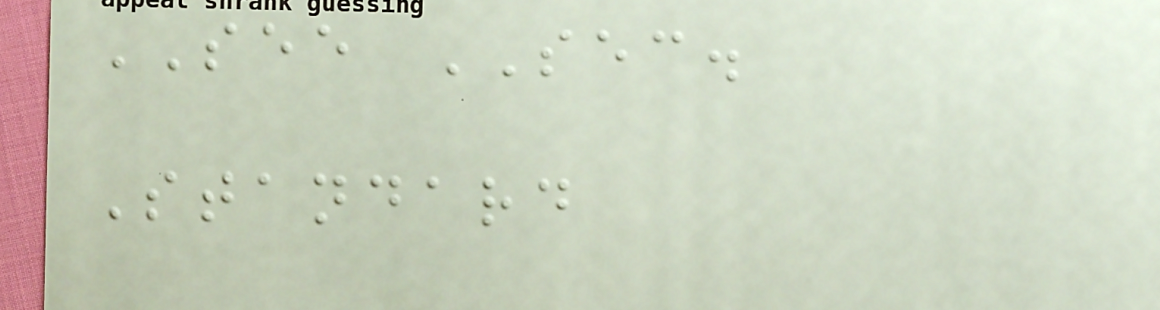SEE SEC.
Standard
